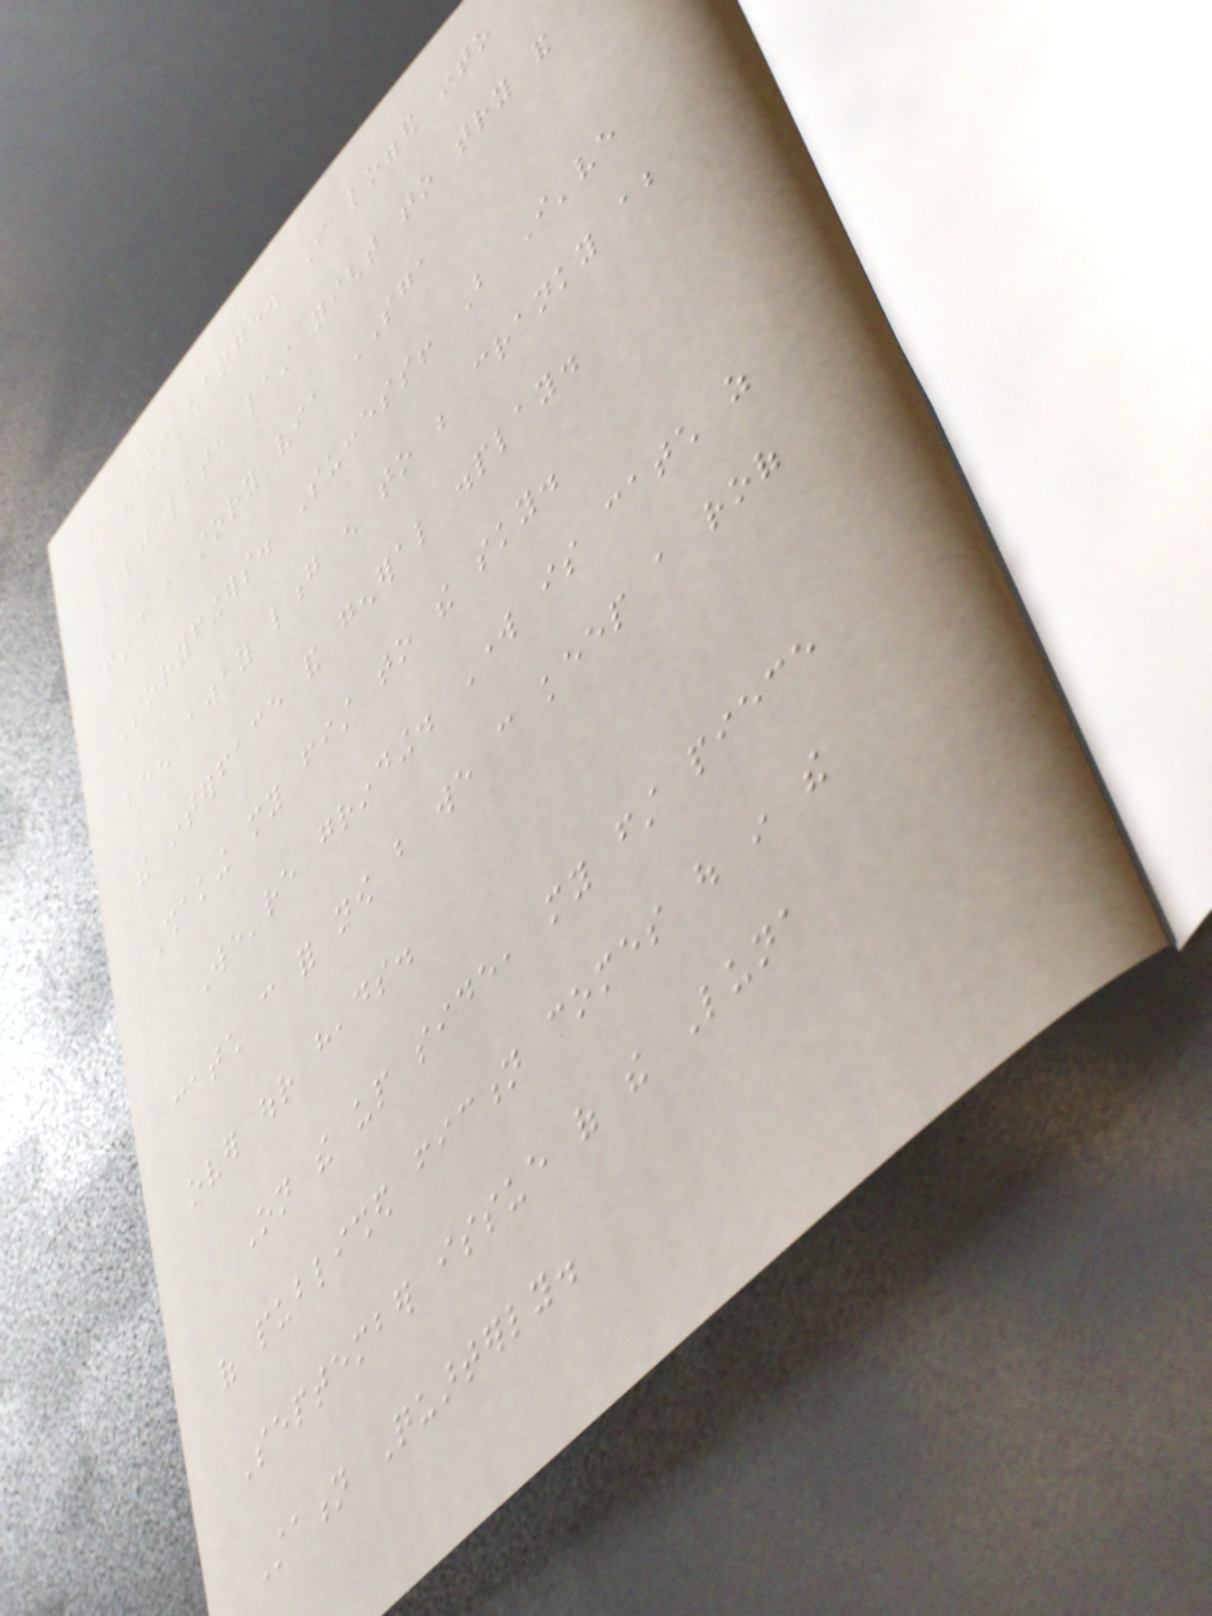Things change. I logged into
LJ late last night to try and
find a story via SGA
Storyfingers. Success! But I've
been away long enough to be cranky about
the interface and general display.
Shaking my fist to the sky.
We're grinding. Work is catch as
catch can for now but we can keep a roof
over our heads.
On the up side, my first piece
of published fiction comes out in the
September issue of the Luna
Station Quarterly.
